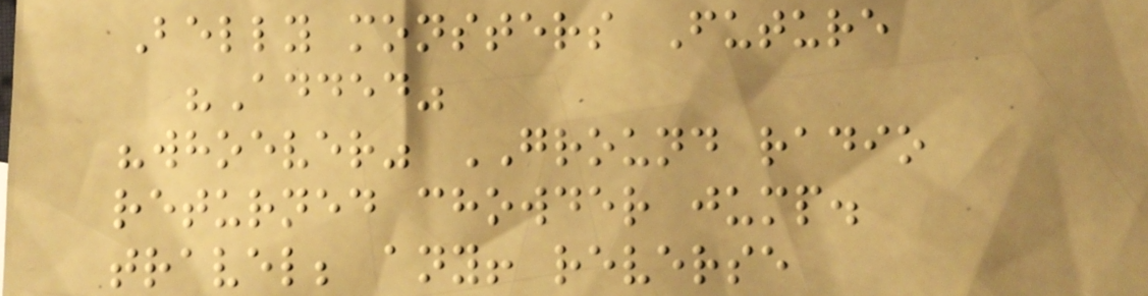Belly monsters Future
"Added"
"whoever" GROUND radio
returned chowder jump.
travel; any! reverse
